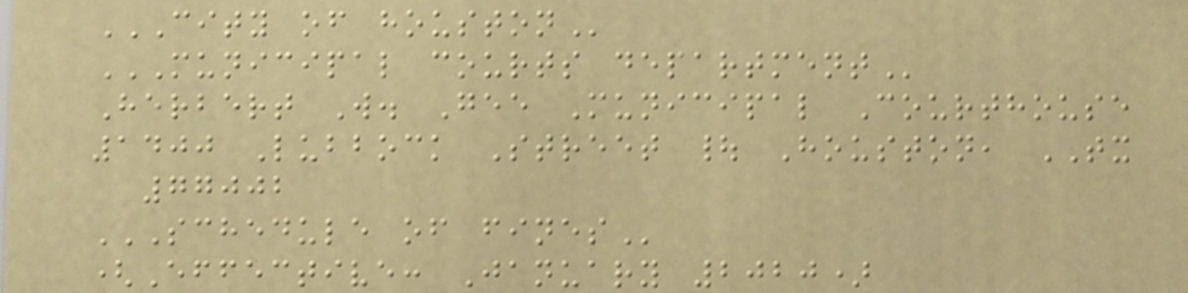CITY OF HOUSTON
MUNICIPAL COURTS DEPARTMENT
Herbert W. Gee Municipal Courthouse
1400 Lubbock Street | Houston, TX
77002
SCHEDULE OF FINES
(Effective: January 2020)
